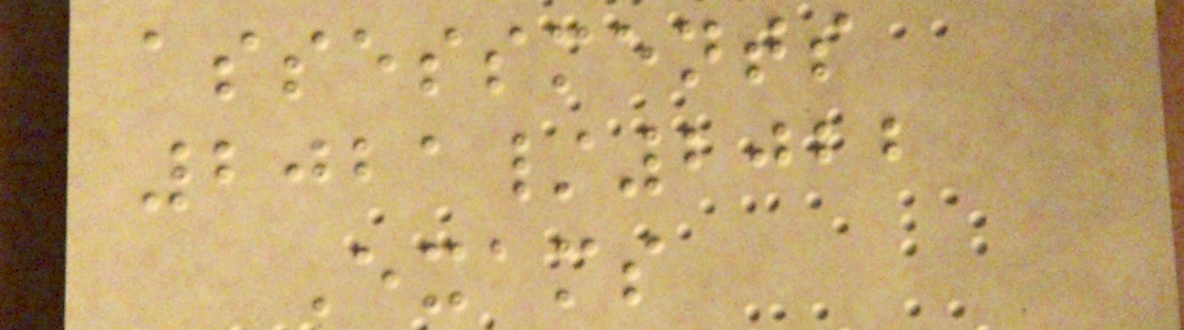assessments
2021/2022
Exams
